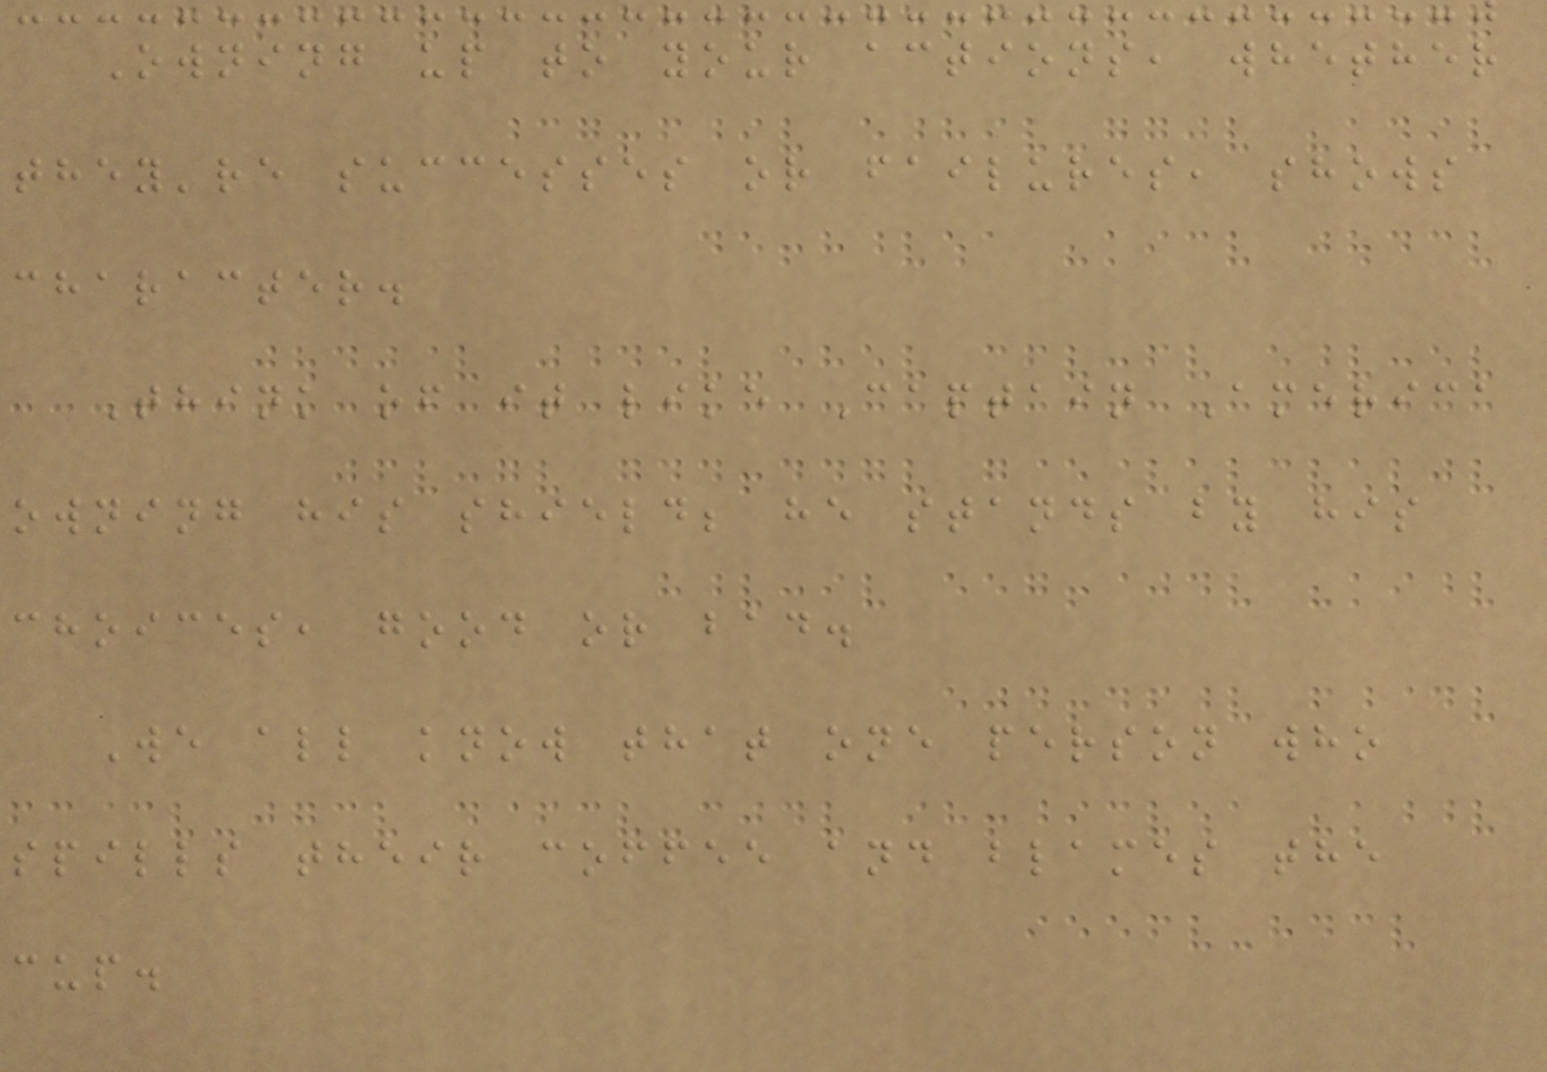Owning up to your actions, whether
they're successes or failures, shows
character.
Think of it like Captain America
owning his shield; he stands by his
choices, good or bad.
We all know that one person who
spills their coffee and blames the
cup.
